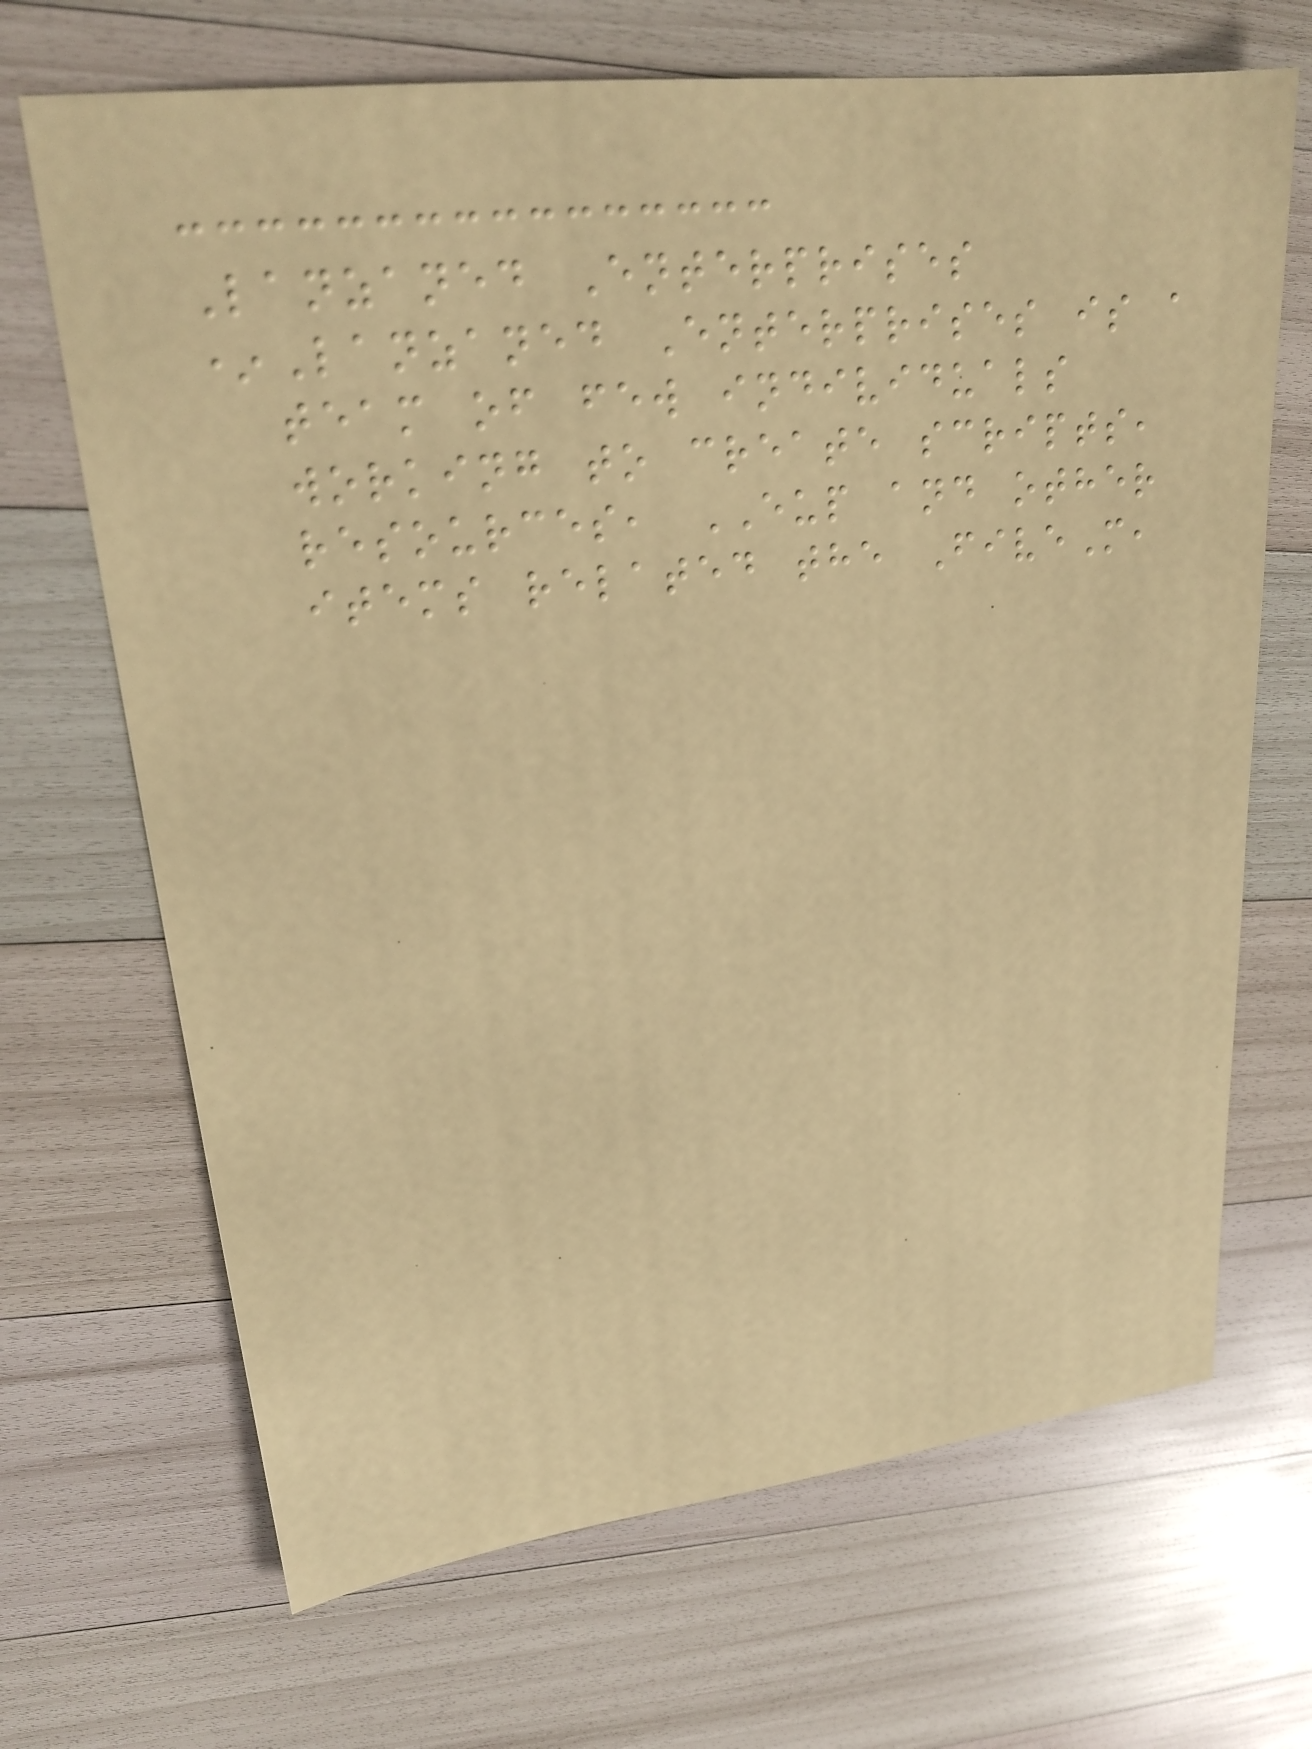Lanzaned Enterprises
*Lanzaned Enterprises is a
team of few individuals
working to create scripts,
resources, EUP and other
items related the FiveM,
